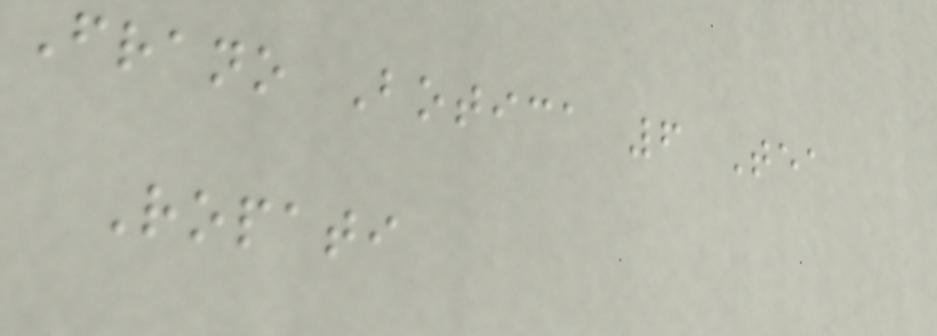Frano Botica 6 Tea
Ropati
